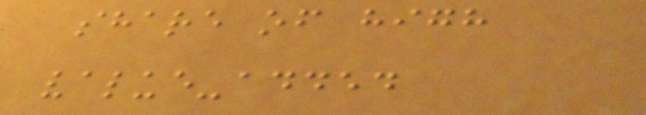share of high
value-added
